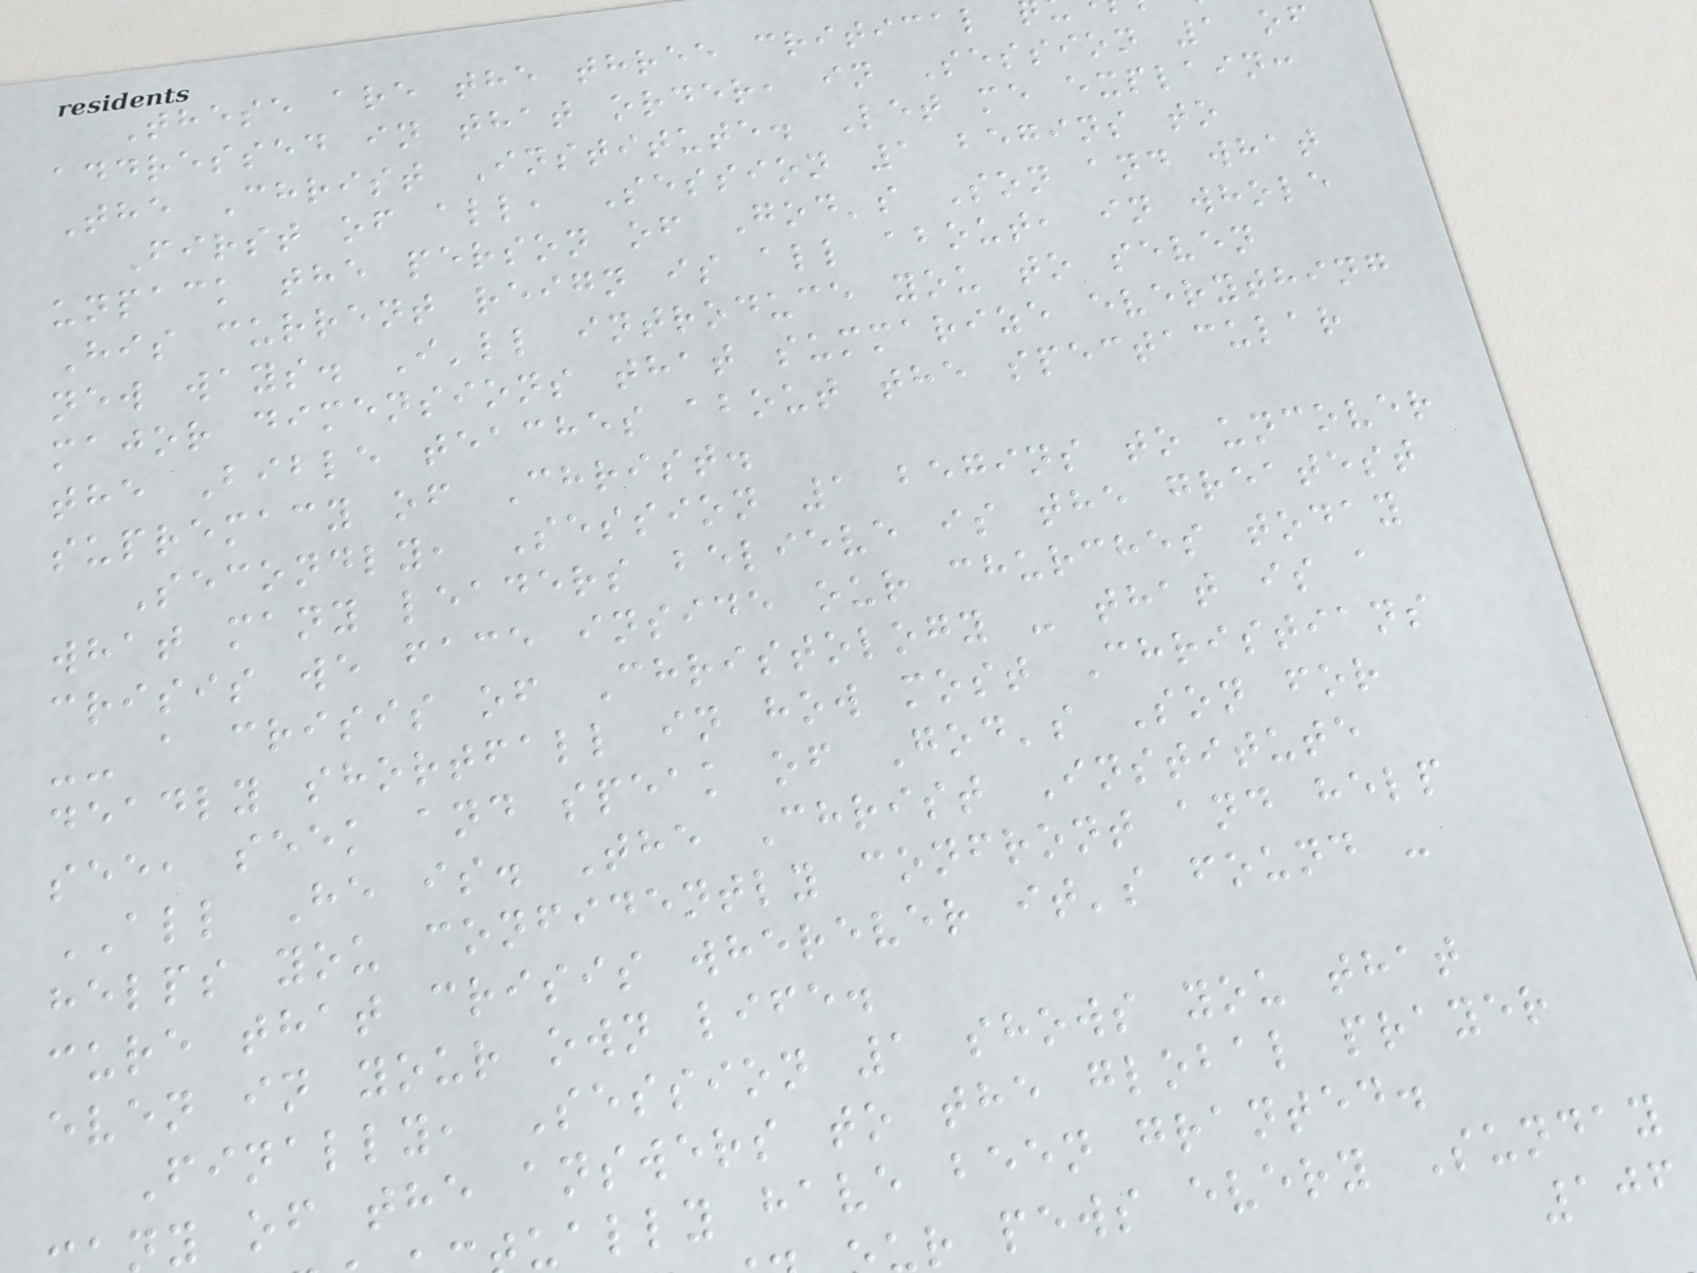These are the three critical
addressed in that order, in Session 1 of
The Christ Institute. Let me explain:
First of all, Session 1 begins to
unpack the person of God's Son and what
His current reign is all about, in whole
new ways. I'll introduce you to seven
major dimensions that summarize everything
the Bible teaches about the spectacular
supremacy of Christ.
Secondly, Session 1 begins to uncover
what many leaders believe is the greatest
crisis we face inside our churches today
-- a crisis of Christology - that is a
deadly shortfall in how most Christians
see, seek and speak of God's Son for
ALL He is. The Christ Institute
helps you confidently confront and help
cure that crisis wherever it's found -
even in your own life.
Finally, Session 1 shows you that
y of the answers to the global prayer
ually have been granted.
r pews every Sunday
106
